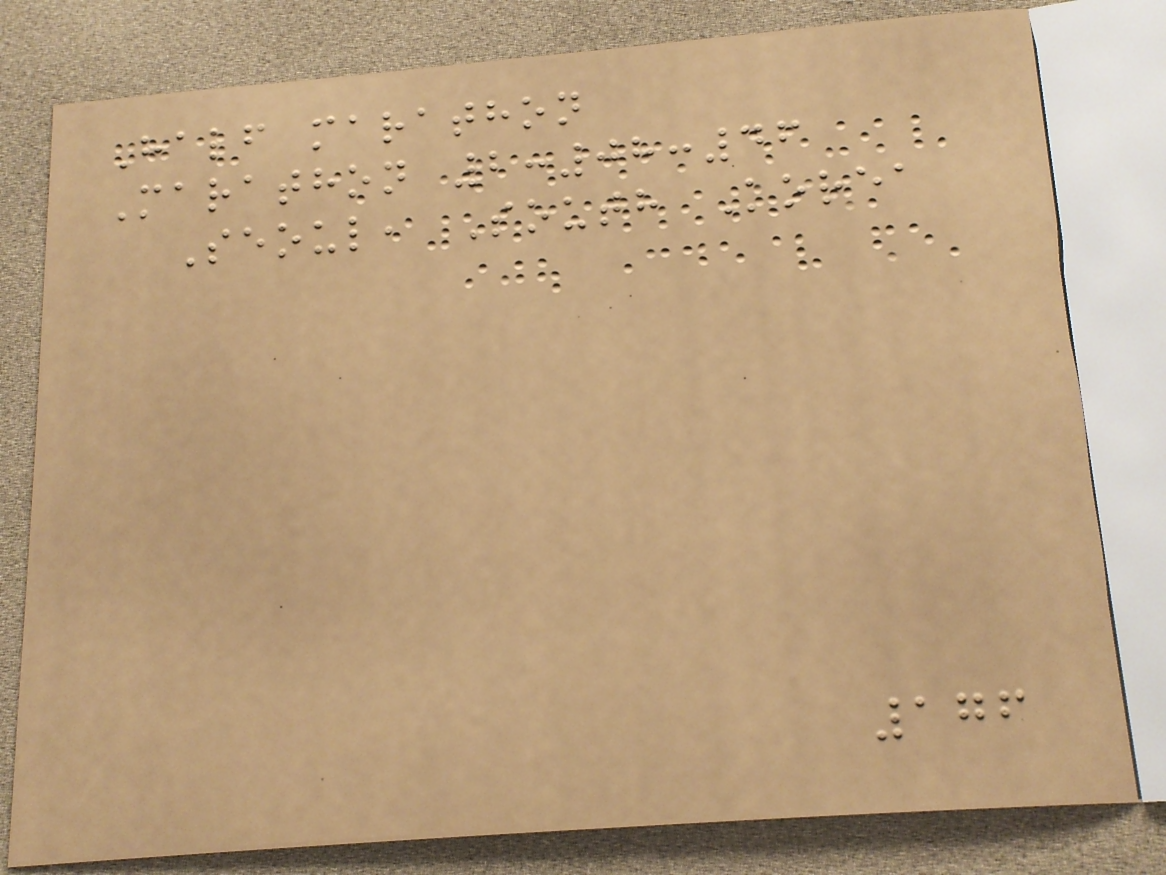Half marathon
Marathon 2:08:46
Seoul, South Korea
176
